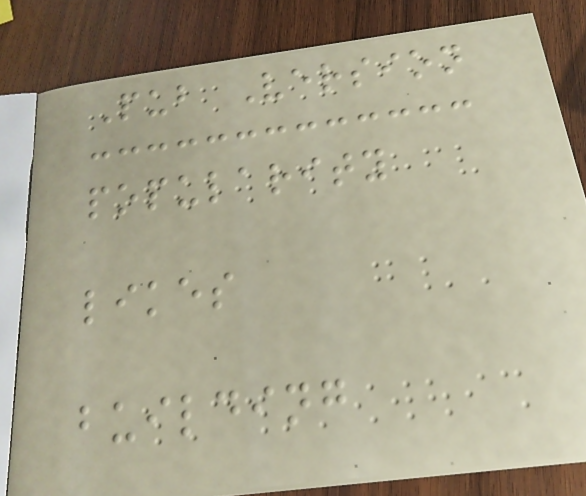Pub Version
popularity
likes
building
